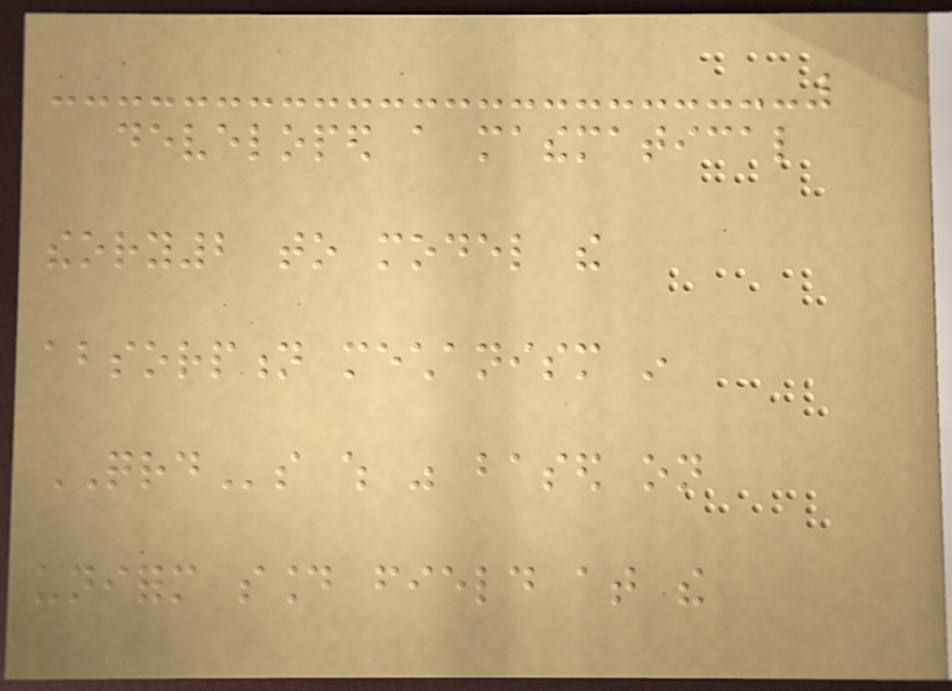developed a mathematical
theory2 to model the
absorption mechanism in
QRDs which was based on
uniform sound field at the
